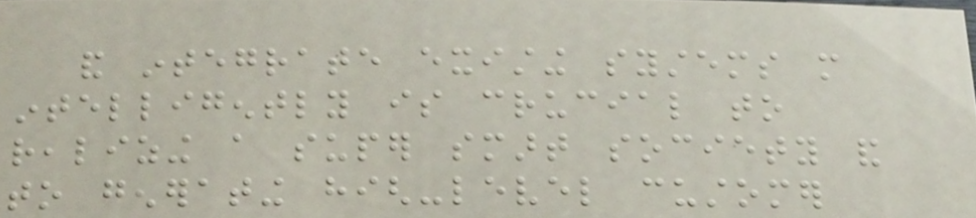and integrate existing systems more
intelligently is crucial to
realizing a super smart society and
to generating high-level customer
